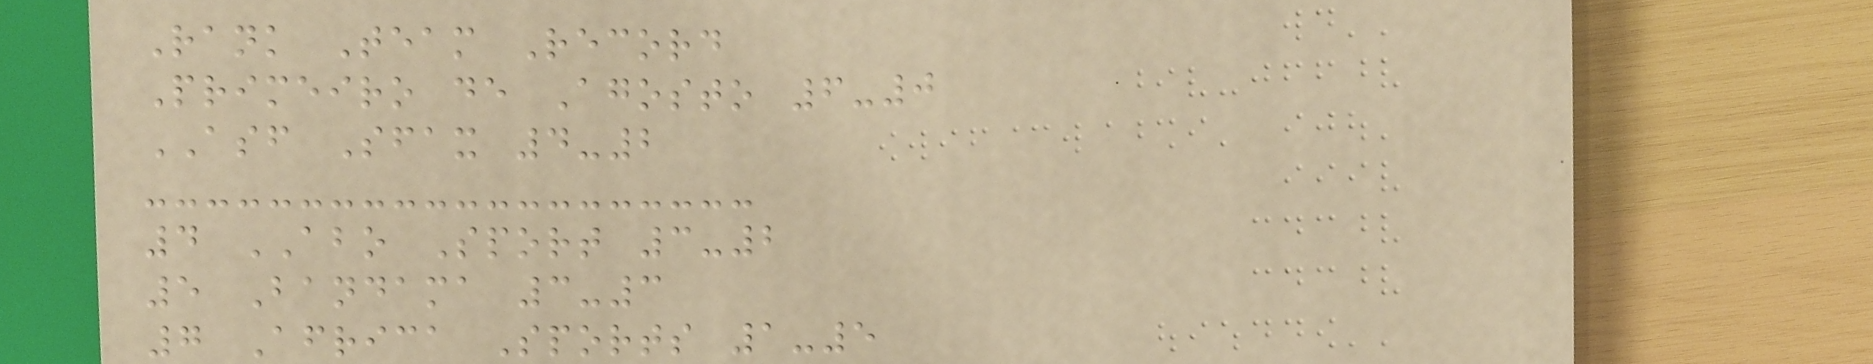Rank Team Record
Primeiro de Agosto 6-0
ASF Sfax 4-2
4 ABO Sport 3-2
5 Bandama 3-3
7 Africa Sports 1-5
